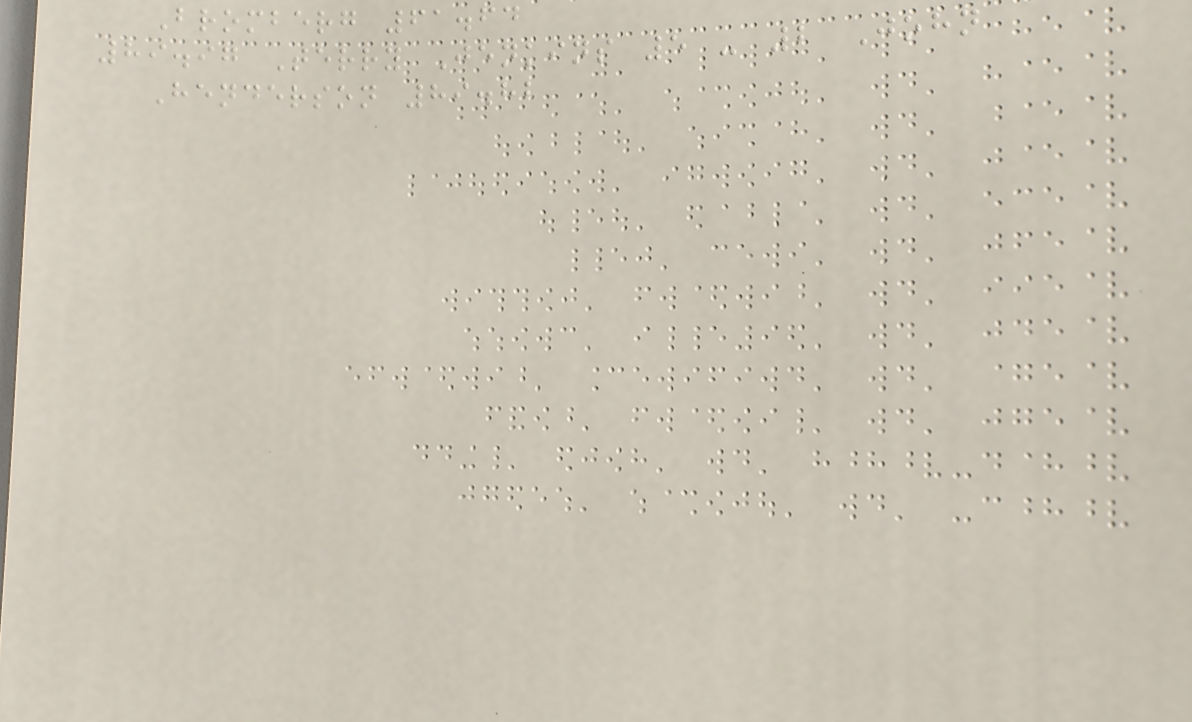Bromberg 61.64
89.97 Terry Jenkins 5 - 2 John
Henderson 89.82
